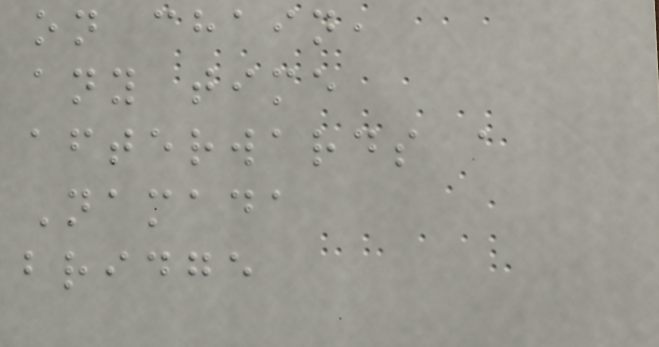on chain,
any time
afterwards a
Namada
bridge
